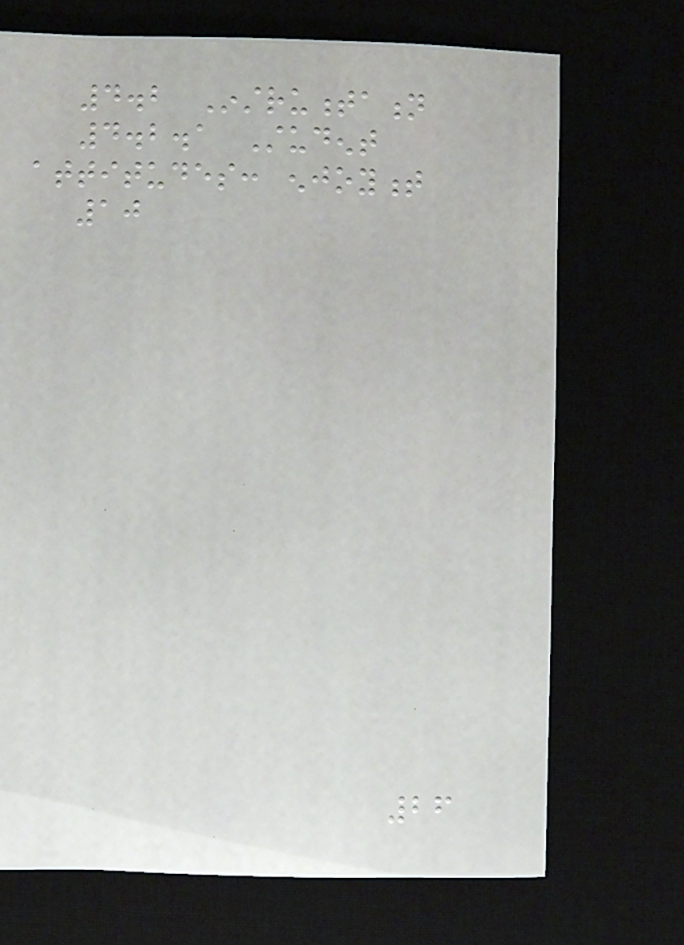4.2 Instrumentation
4.2.1 Student
attitudes: enjoyment
10
26
